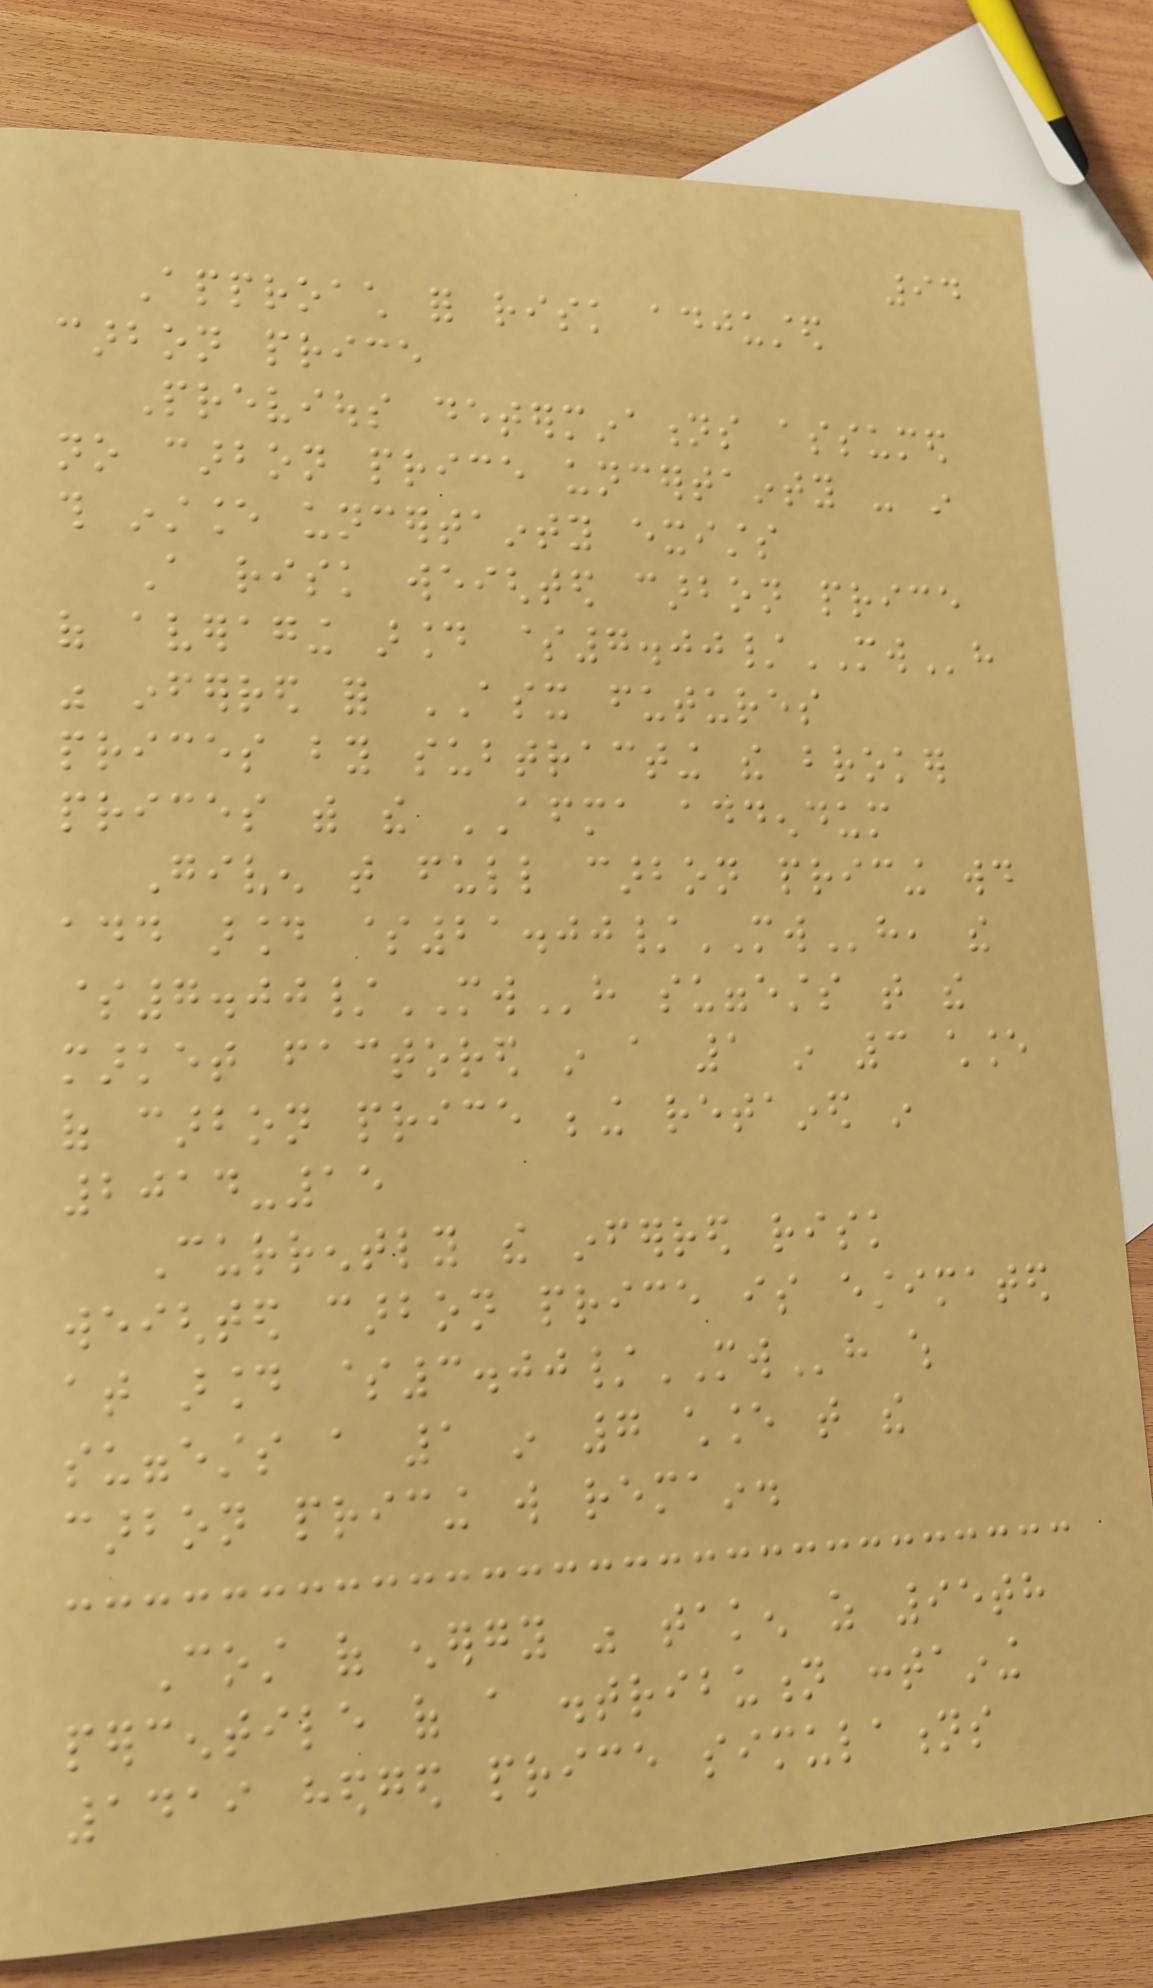94
Approach for risk adjusted
carbon price
Previous determinations assumed
no carbon price uncertainty - in
this instance uncertainty exists
A risk weighted carbon price
of averaging around $7.00/MWh
was inferred for ASX futures
prices by subtracting the broker
prices with the AFMA addendum
Given that full carbon pricing would
add around $21.00/MWh, the
$7.00/MWh suggests that the
market factored in a 1 in 3 chance
of carbon price being retained in
2014-15
Currently the inferred risk
weighted carbon price is estimated
at around $3.00/MWh which
suggests a 1 in 7 chance that the
carbon pricing will remain.
Cost of energy was taken as 95th
percentile of a distribution containing
1419 hedged price simulations
